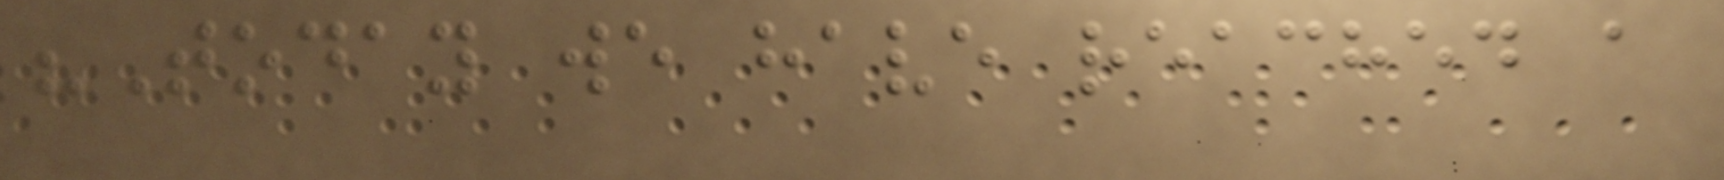"Today we have reached a
